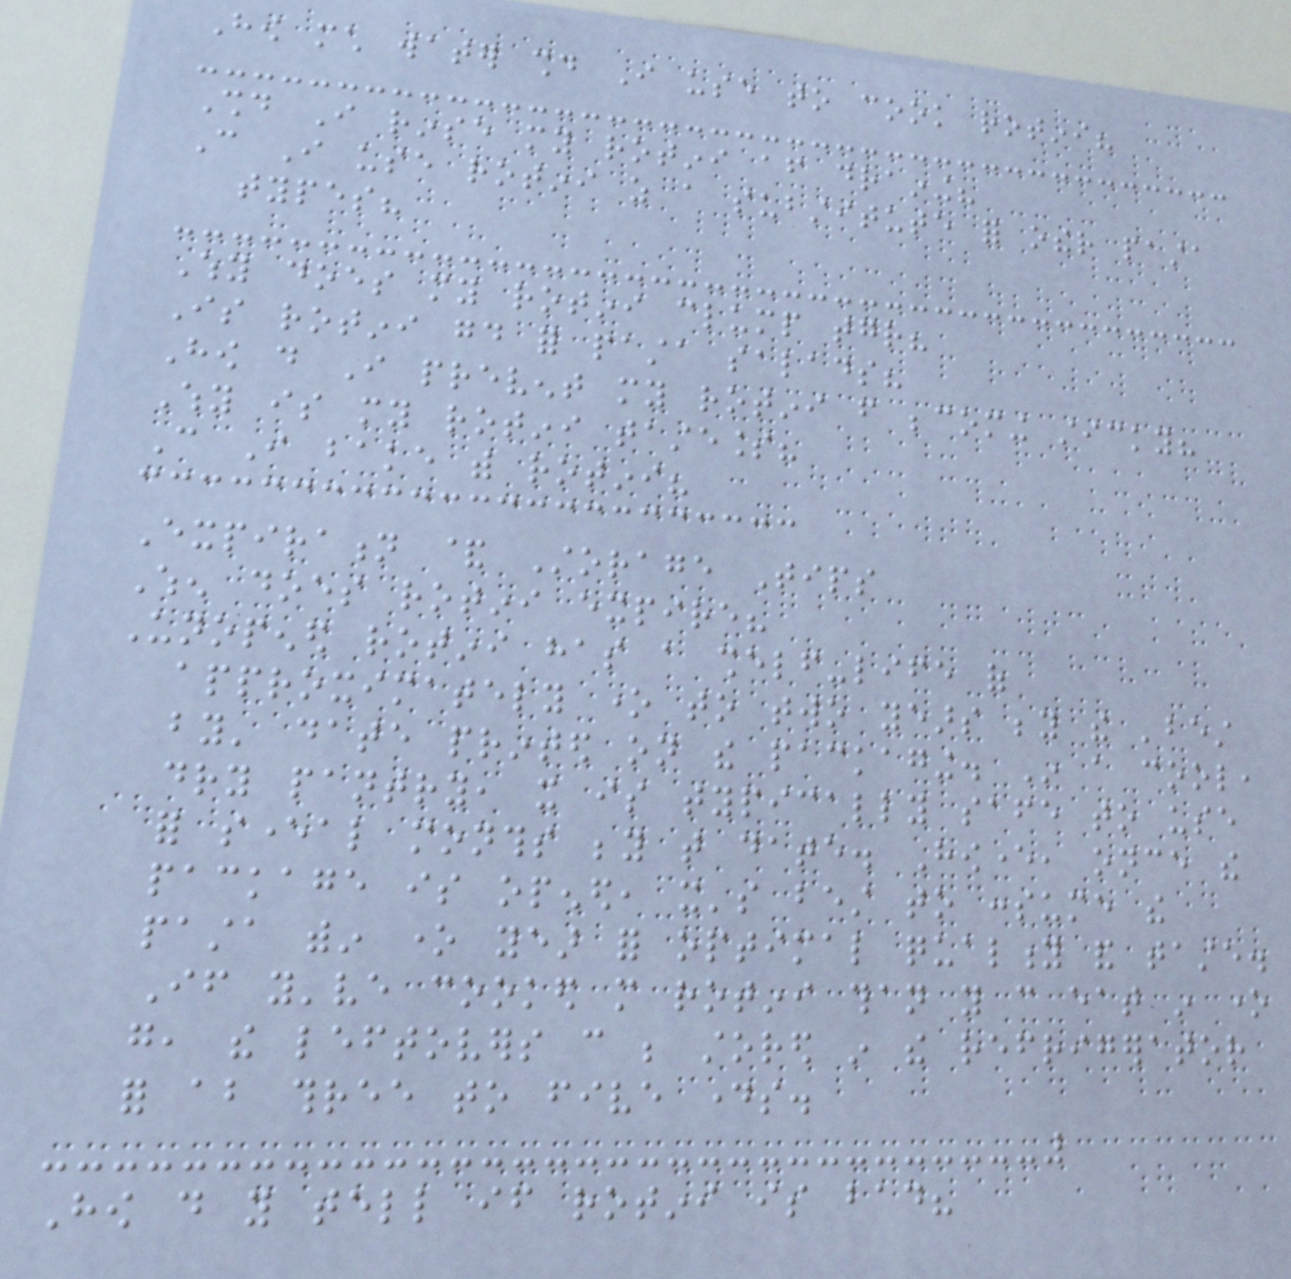How much water should I use to cook rotini?
Should I rinse my rotini after draining?
Can I use rotini as a substitute for other pasta
types?
Why does my rotini clump together?
Is rotini good for pasta salads?
How do I prevent my rotini from becoming sticky?
Why is my rotini tasteless?
Can I bake with rotini?
Expiration & Storage Tips
When does rotini expire?
Unopened rotini has a shelf-life of
approximately one to two years beyond the 'best
by' date printed on the packaging. In a cool,
dry pantry, it is typically safe to use
for several months beyond that date. However, once the
package is opened, it's best to consume the
pasta within one year for optimal quality and taste.
If you've cooked more rotini than you can eat in one
go, the leftovers can be stored in the refrigerator
for about three to five days.
How do you tell if rotini is bad?
